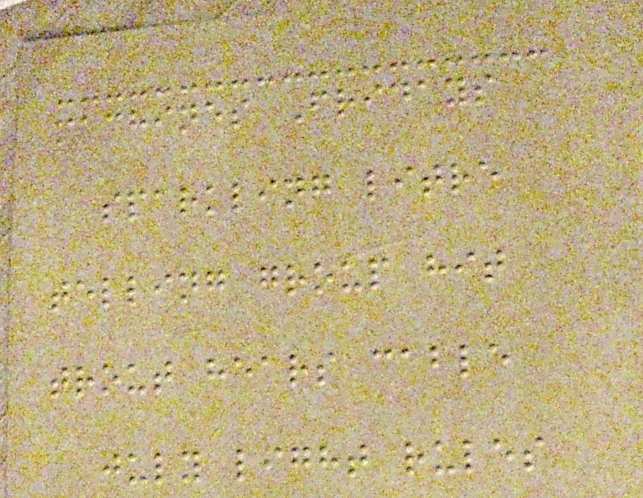machines Fridays
sparkling litre
telling group hit
trout hears cable
july light rules
